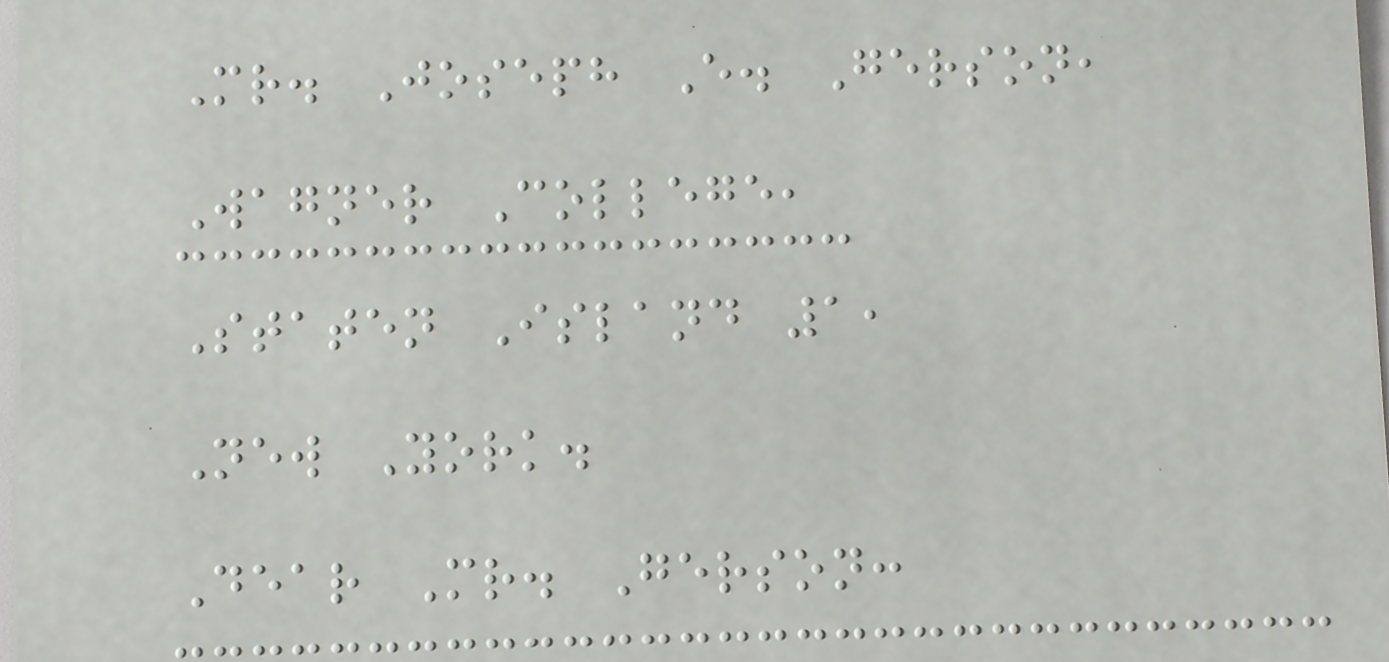Mr. Joseph E. Gerson,
Wagner College,
Staten Island 1,
New York.
Dear Mr. Gerson:
